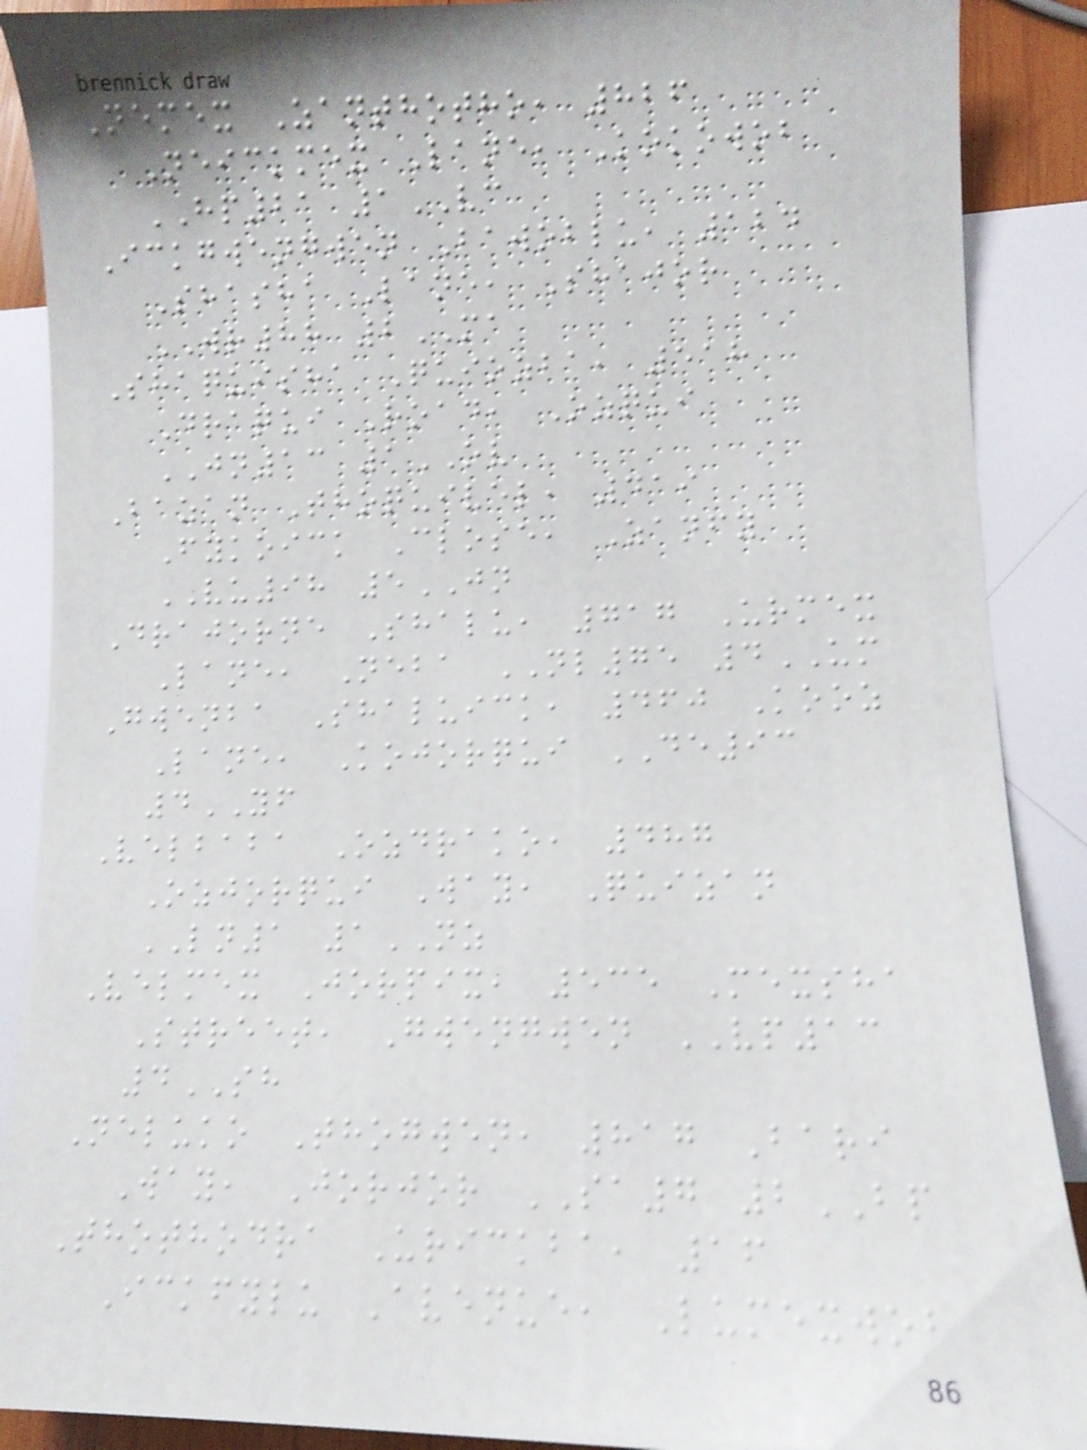Nemex Zanthotho, 826
Neickmex Lane, Kokowob
HP21 1VC
Ickgwengwen Bawoblu, 124
Shasha Lane, Shajor
WR88 2MA
Shaquisha Quiozba, 518
Draqui Road, Ozqui
JN13 1OV
Bazan Thoquivel, 419
Fykoick Close, Zanfy
VU98 5JN
Drajorne Shalu, 717 Urmex
Lane, Neba NL75 4UM
Gwenba Shaluick, 460 Kooz
Lane, Kojorqui DE93
4YF
Velbaba Ozdrako, 487
Ozjorqui Way, Quizan
LN1 1NZ
Velmex Jorpix, 535 Mexsha
Street, Gwengwen VP13
4SH
Neluko Thogwen, 817 Bari
Way, Jorjor SA7 2BP
Thothodra Urickba, 16
Ickfylu Avenue, Lumexwob
